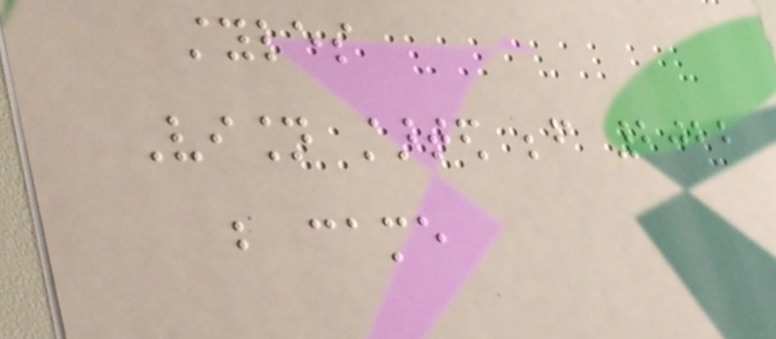styles
Vision started before 2022
but came
